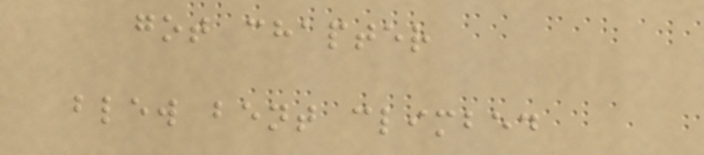got chapter
blew bent climbed
